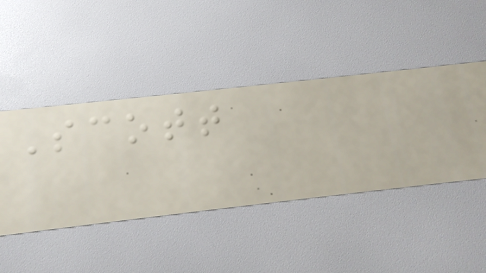Scott
